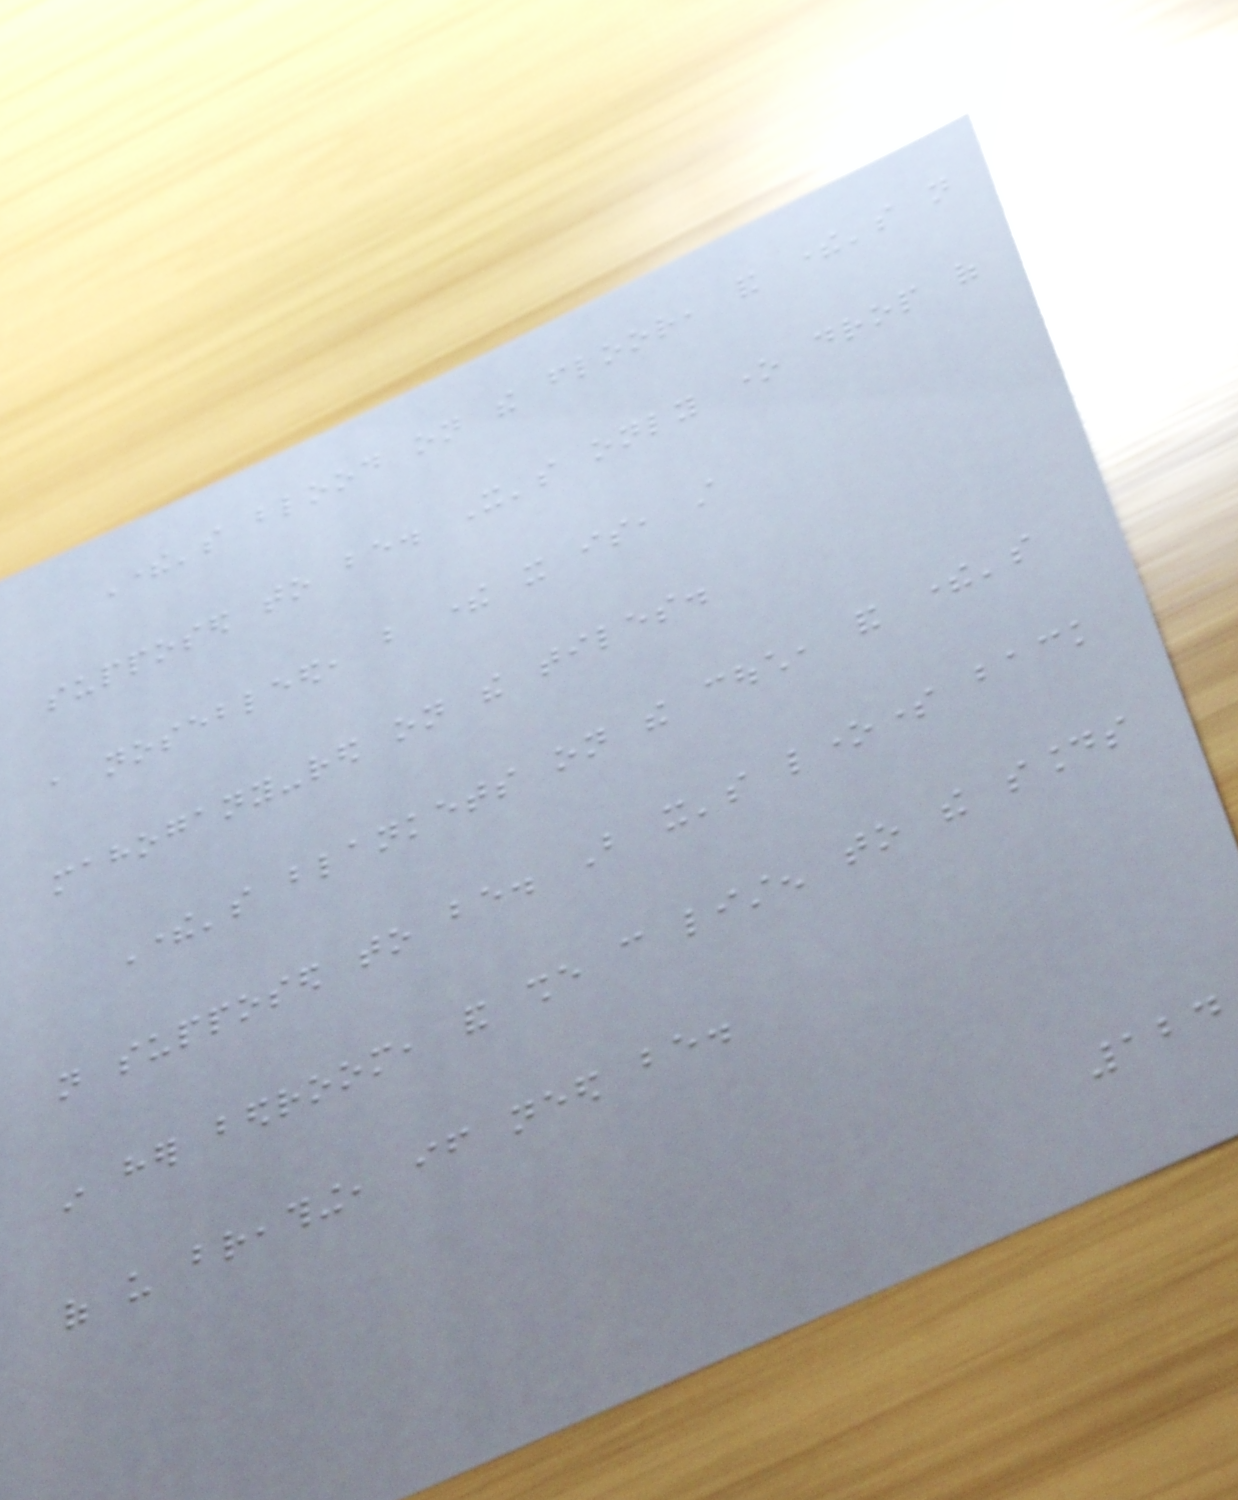There's blood on the floor, and there's not
supposed to be. It's only one drop of
a nosebleed, but there it is, still
mahogany-red on the tiles.
There's blankets on the couch, and there's
not supposed to be. But it's lonesome back
in her bedroom, and she can listen to the sounds
of us breathing, if need be.
124
